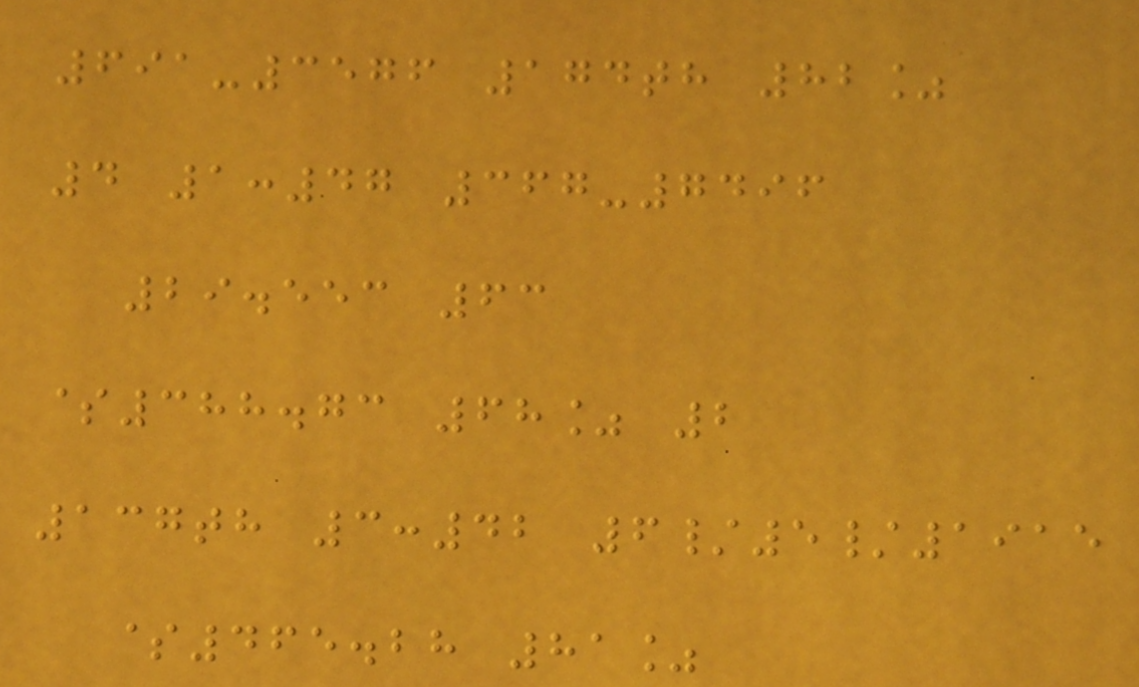691-3576 174th 82%
4 1:47 367-7496
29.553 63
$388.73 68% 2
137th 3:42 6/5/1915
$465.28 81%
